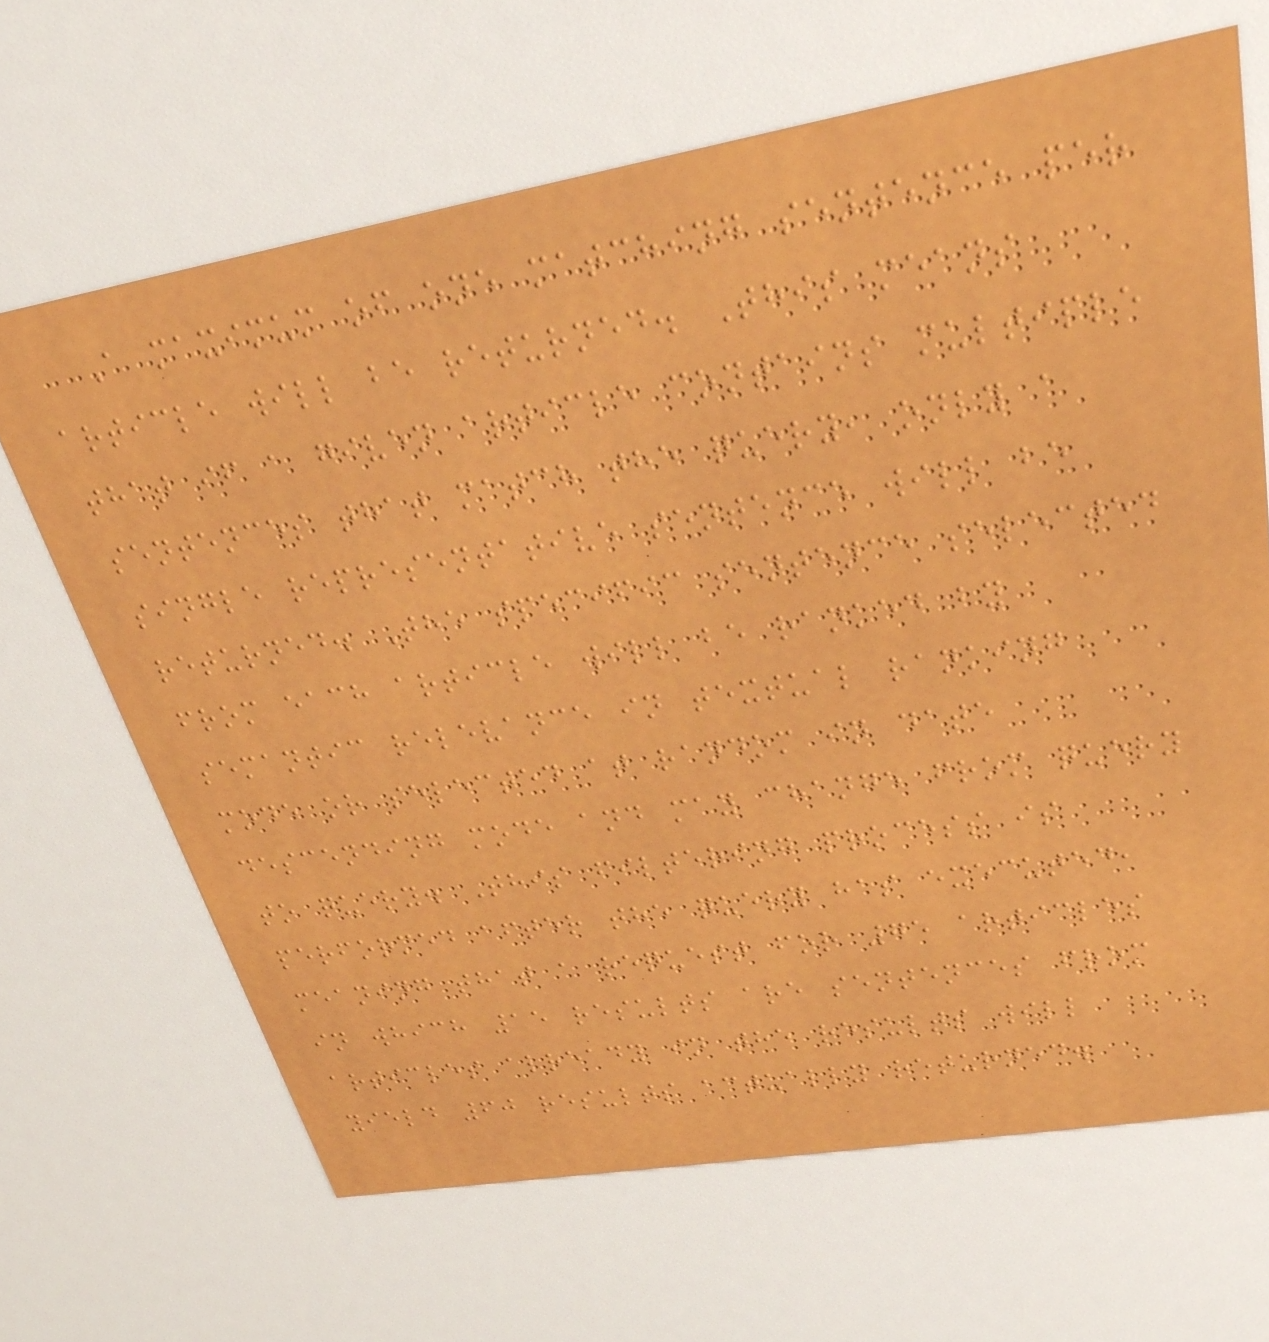A maximum of one matching sentence per
article will be returned. This means
that if a given article contains multiple
sentences that match the query, only a
single representative sentence will be
returned. The specific sentence selected
from each article will be ranked by
semantic relevance in textual ranking
mode or selected at random in date
descending mode and may change from query
to query. This filtering process is
performed after the query has executed,
meaning that a request for 75 articles
in which 15 results are sentences from
articles already in the results will
yield 60 results actually returned.
